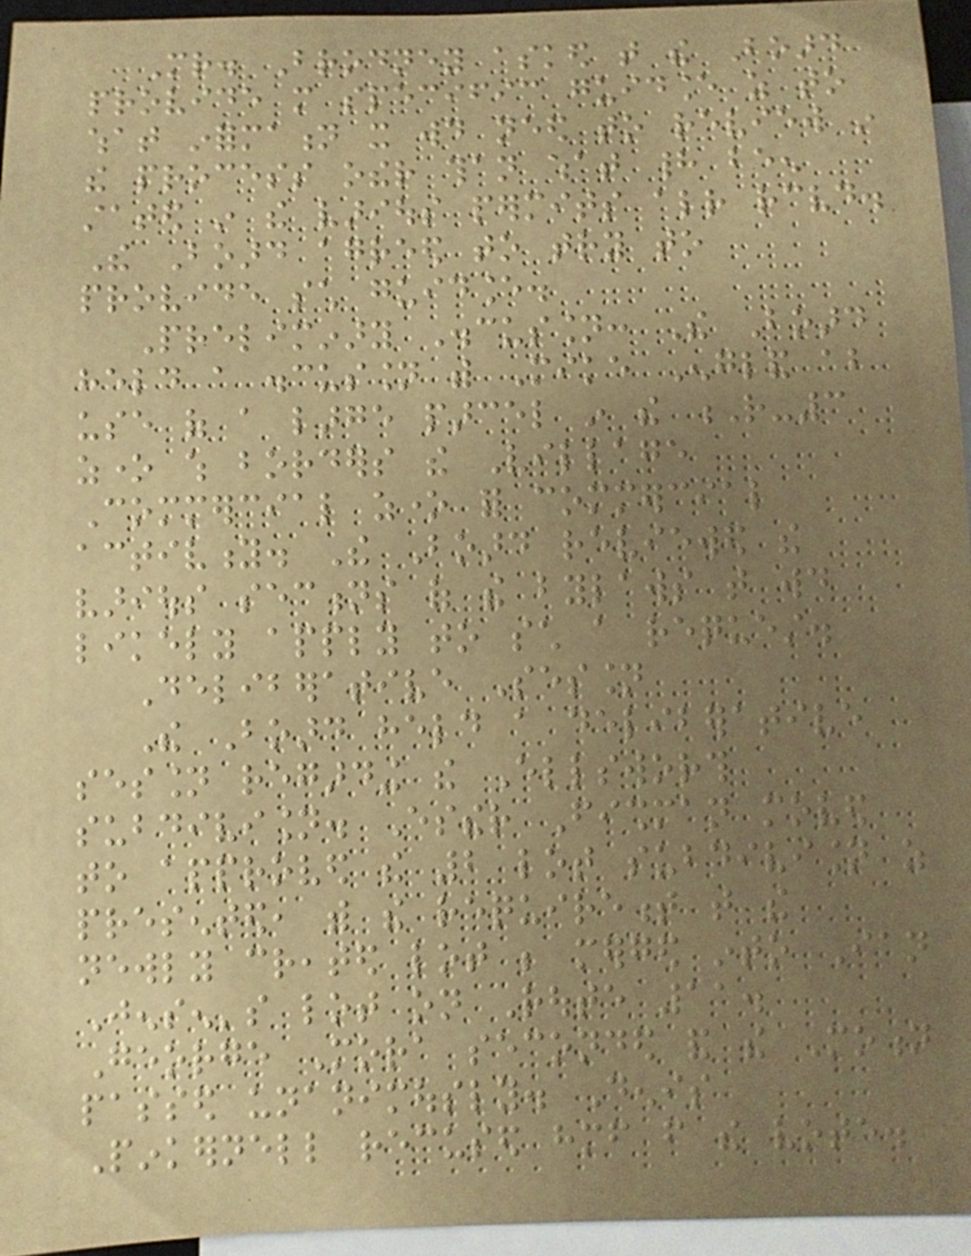Mr. Brodney asked that the Board
provide more specific guidance as to
what information it would need to review in
the process other than what had been
stated in the various permits already received.
The Board agreed to try to
provide such guidance.
Preliminary Discussion: The Board
held a discussion with Mike England about
use of a large parcel in the R-3
zone which borders the Village
Commercial zone for commercial
activity. The Board reviewed the
various sections of the bylaws that would
likely apply to such a request.
Deliberative Session
The Board held a deliberative
session regarding the Ellsworth
subdivision. Esther Fishman moved
to approved the 2 lot subdivision as
presented, with the requirement that the
newly created lot be merged into Ian
Jensen's lot on Route 11.
George Mora seconded and the Motion
passed unanimously. Denis
Pinkernell recused himself from the vote.
